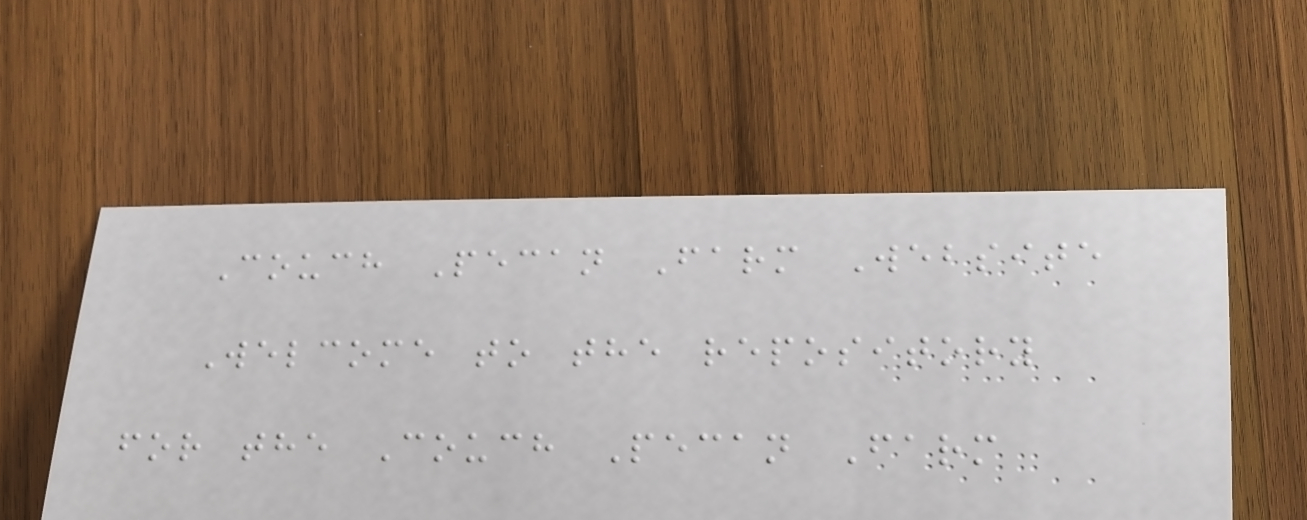Couch Pecan Farm Website
Welcome to the repository
for the Couch Pecan Farm
